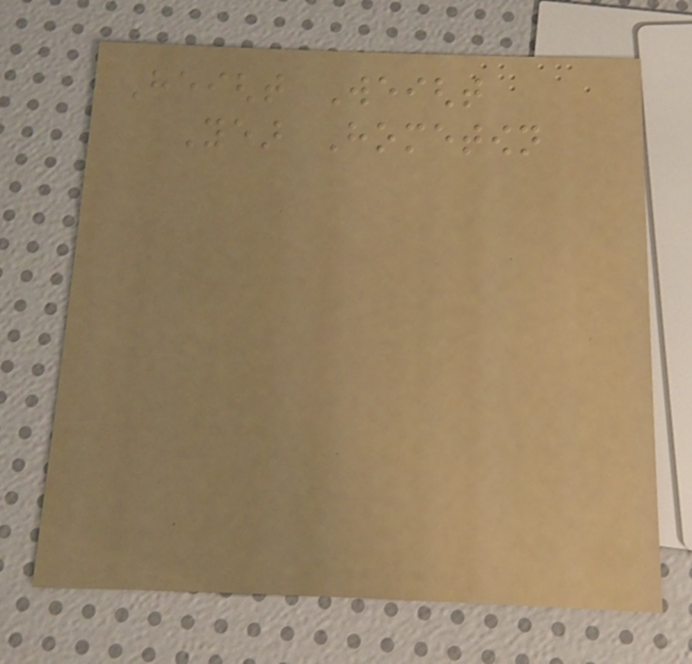Height Weight
Year Hometown
